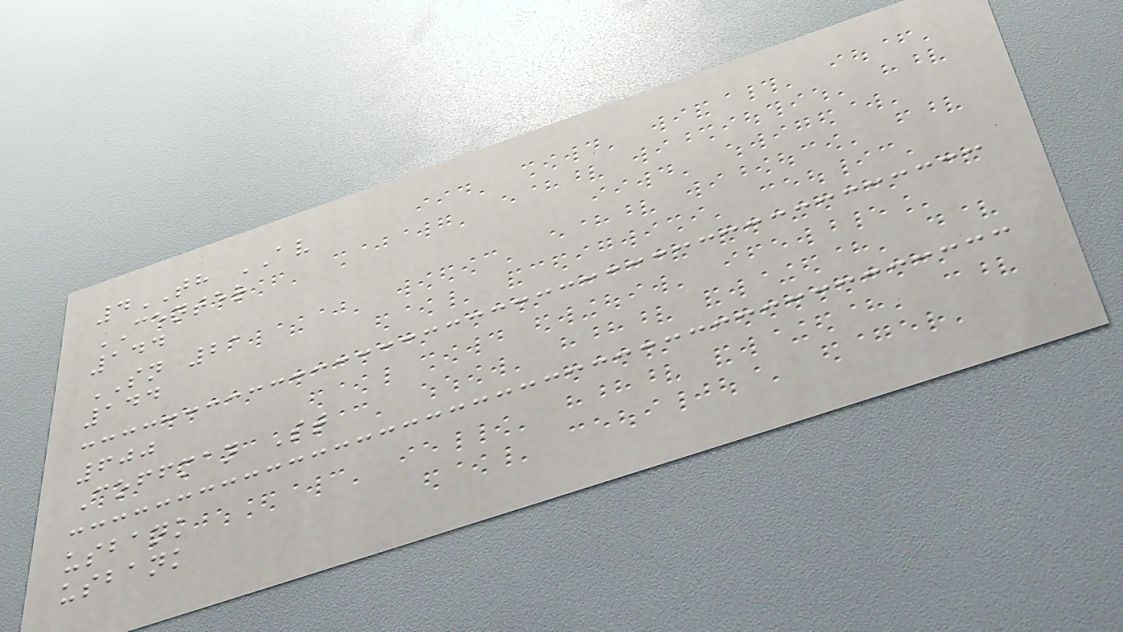4TH AV
CENTER
144
SN 21
144
600
Coffman St
usbank
usbank
